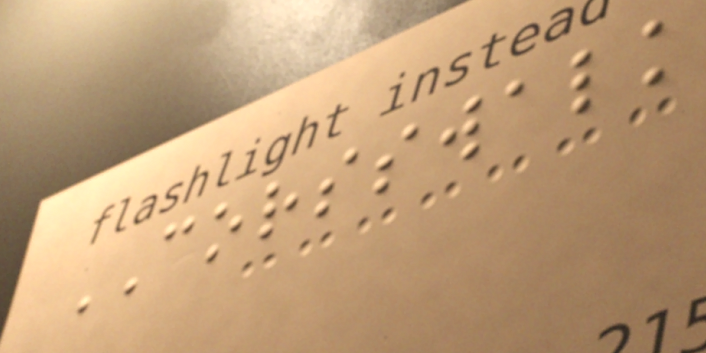CORSSWALK
